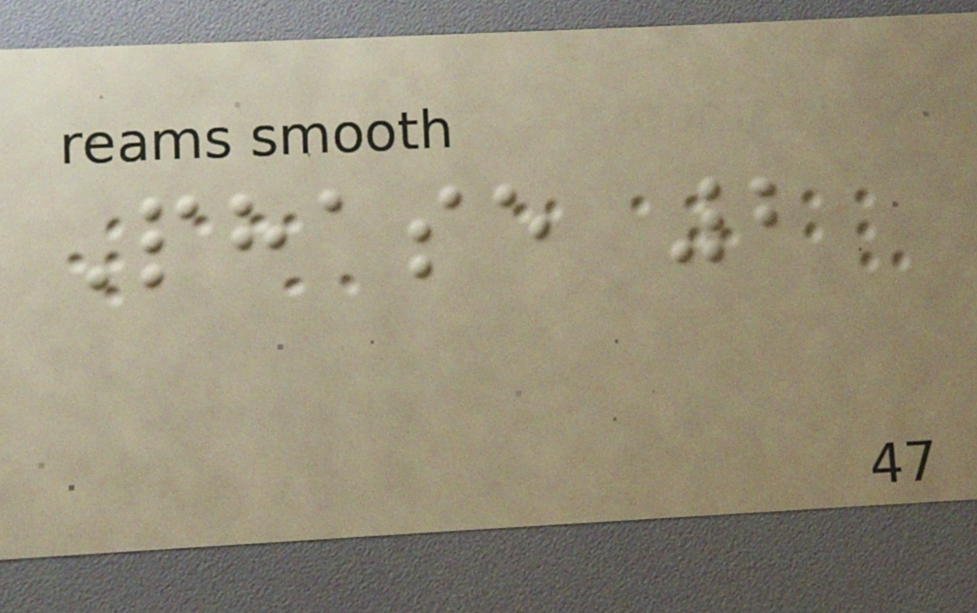Phase 2
